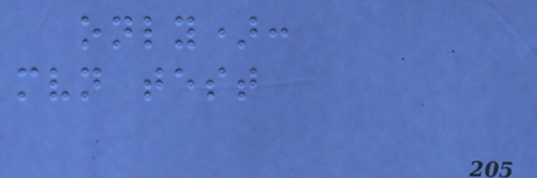only):
mvn test
